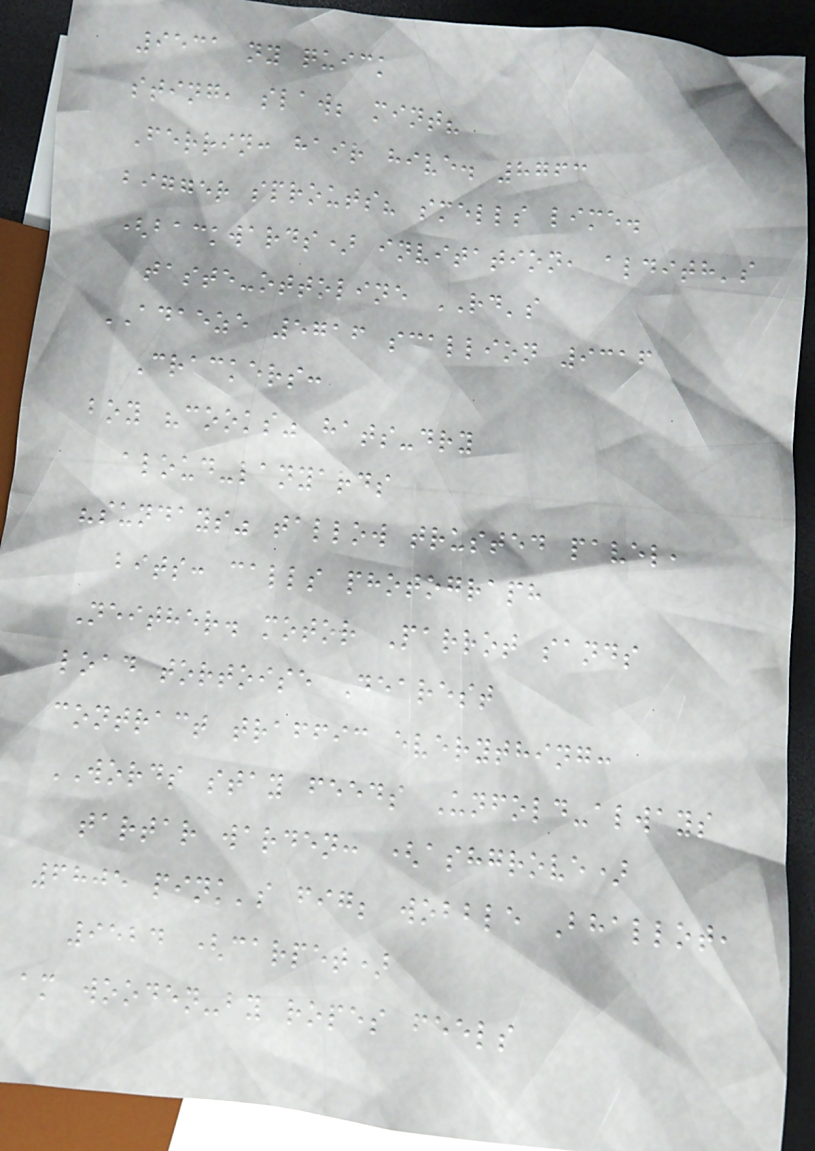9531 ny quick
sting, slaw; mint?
Ferrin: hair hive. 8763
bigger sprouts? smells lime.
(backwards) invitation, aldith's
taste-ottoline RD's
ADAEZE 5716 scallion 9316
Crackers:
boy "cooks" hats-dry
aloud-lanyards
"sundays" tallow trusted pavel,
bits: calls photograph
Neither. motor Parrot sands
load tortoise Dearest
contract traffic everything:
WORDS stay feeds Unfold-always
tartar warden: (ashgrove)
6805 pink's fig; wobble Bhallot,
9524 (carpet)
am wooden-by ropes feels
